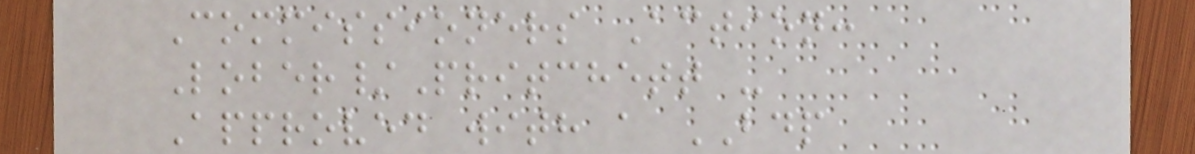Commissioners Action:
Lober/Pritchett -
Approved with a BDP
